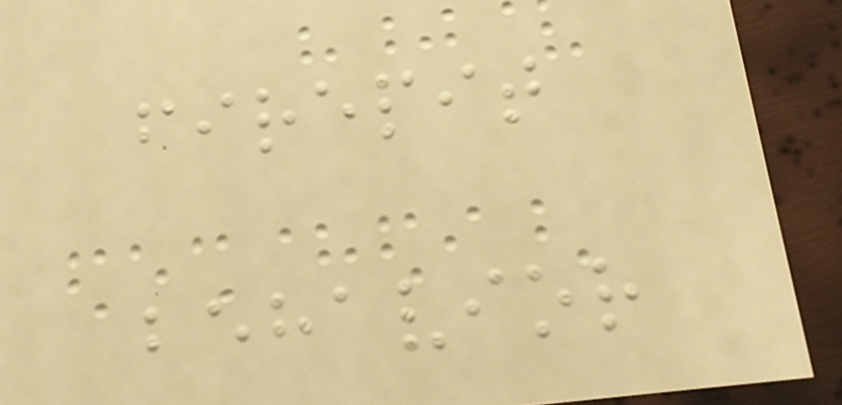firepit
behavior
